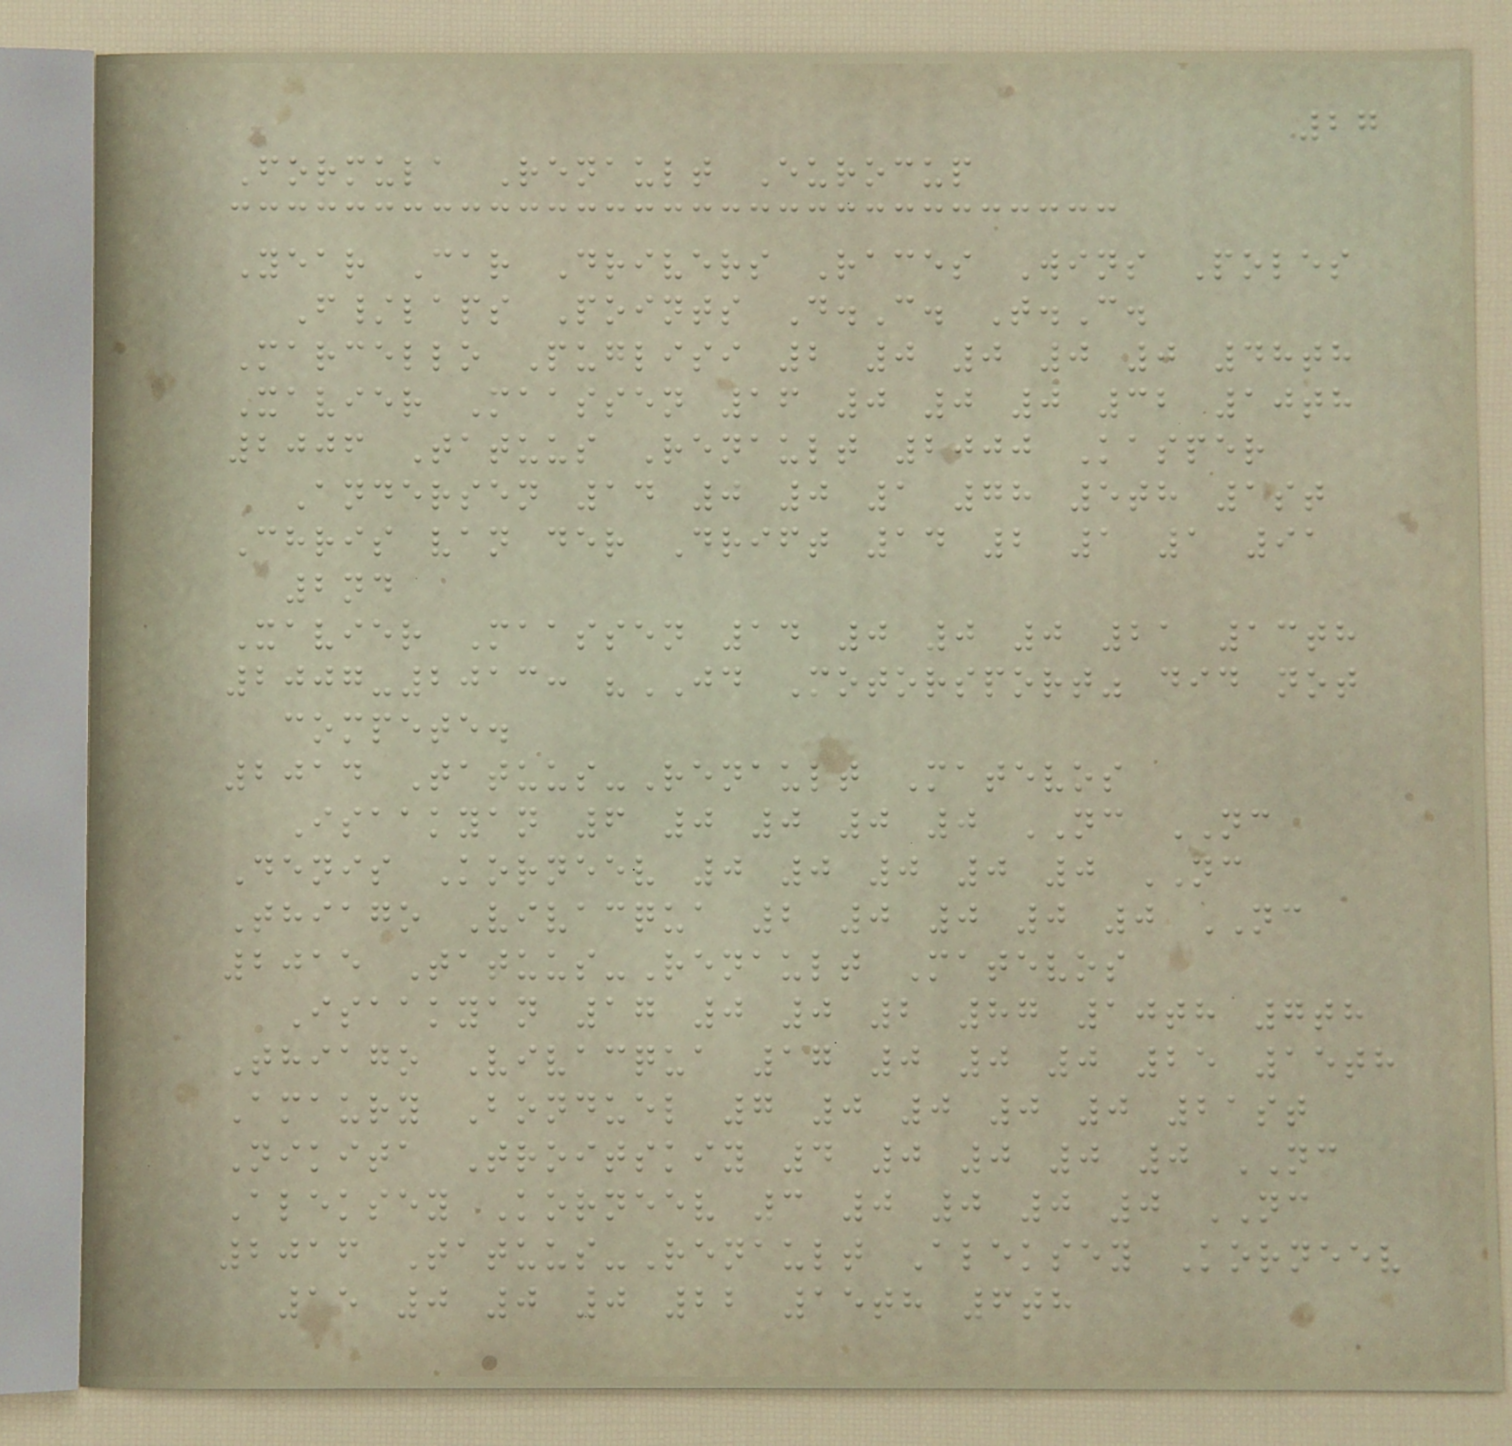27
Formula Renault Eurocup
Year Car Drivers Races Wins Poles
F/laps Points D.C. T.C.
Marcello Puglisi 2 0 0 0 0 48th
Xavier Maassen 16 0 0 0 32 10th
2006 Tatuus Renault 2000 Kasper
Andersen 14 0 0 1 78 5th 1st
Chris van der Drift 14 2 1 1 91
2nd
Xavier Maassen 14 0 0 0 21 13th
2007-2013: "JD Motorsport" did not
compete.
2014 Tatuus-Renault Matevos
Isaakyan 6 0 0 0 0 NC NC
Denis Korneev 0 0 0 0 0 NC
Thiago Vivacqua 2 0 0 0 0 NC
2015 Tatuus-Renault Matevos
Isaakyan 17 0 0 2 87 10th 7th
Thiago Vivacqua 17 0 0 0 25 15th
Amaury Bonduel 7 0 0 0 0 21st
Nikita Troitskiy 4 0 0 0 0 NC
Aleksey Korneev 3 0 0 0 0 NC
2016 Tatuus-Renault Aleksey Korneev
15 0 0 0 22 15th 6th
